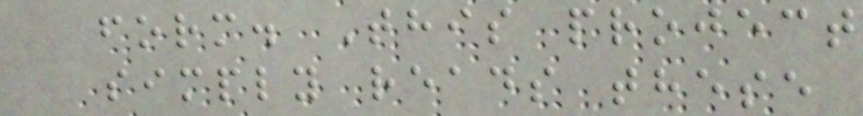form. This project
simply reads these
